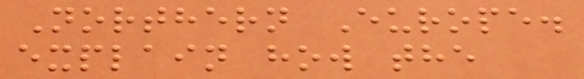Northern Europe.
explain how the
